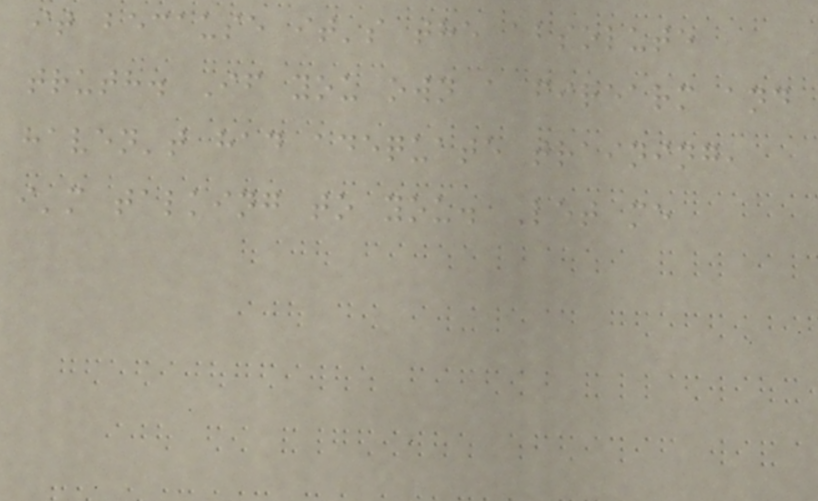it because it's the absolute
truth. If you own a firearm and
haven't had adequate training,
i'm talking to you. Let me
